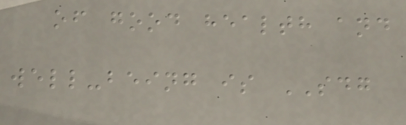of good health and
well-being is SDG
